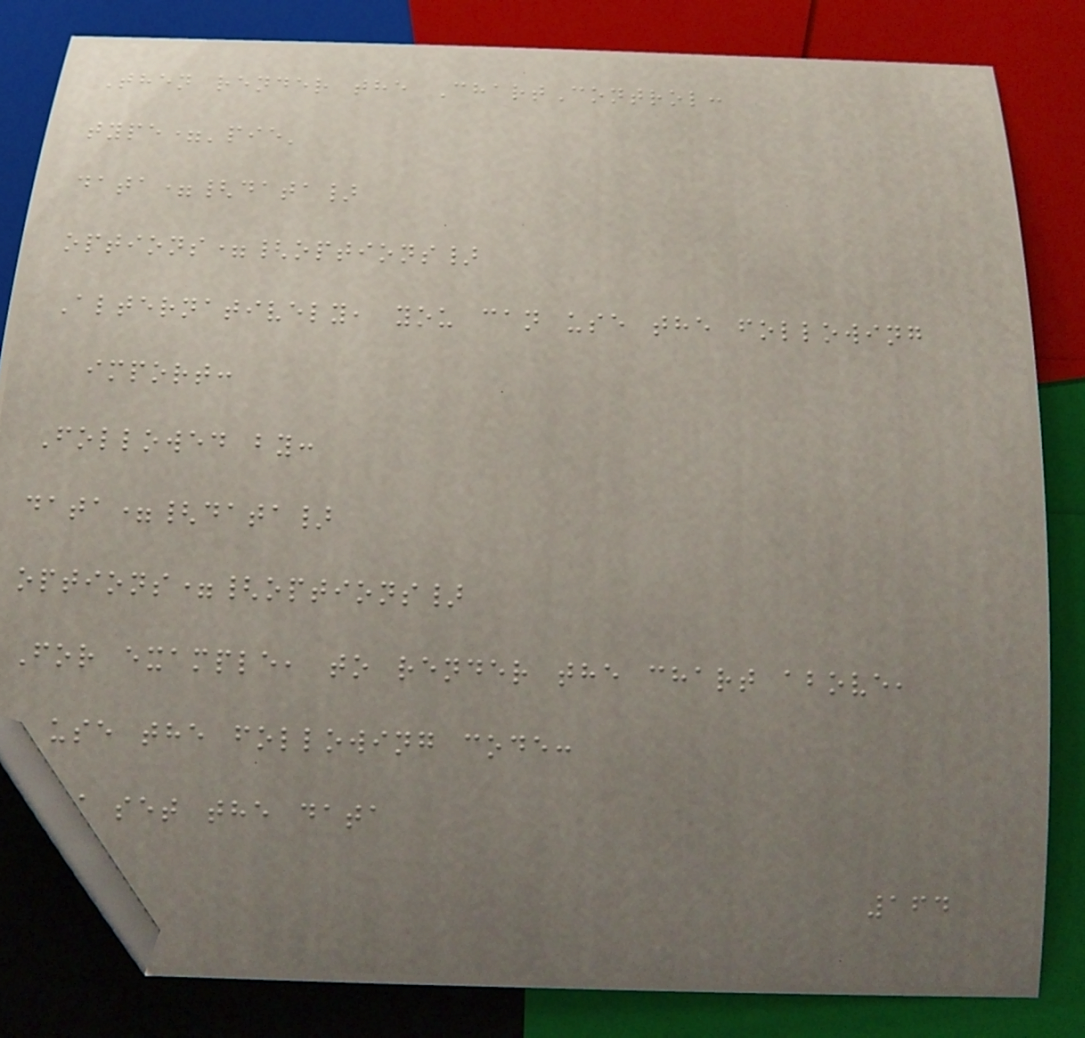Then render the ChartControl:
type='pie'
data={data}
options={options}
Alternatively, you can use the following
import:
Followed by:
data={data}
options={options}
For example, to render the chart above,
use the following code:
// set the data
164
